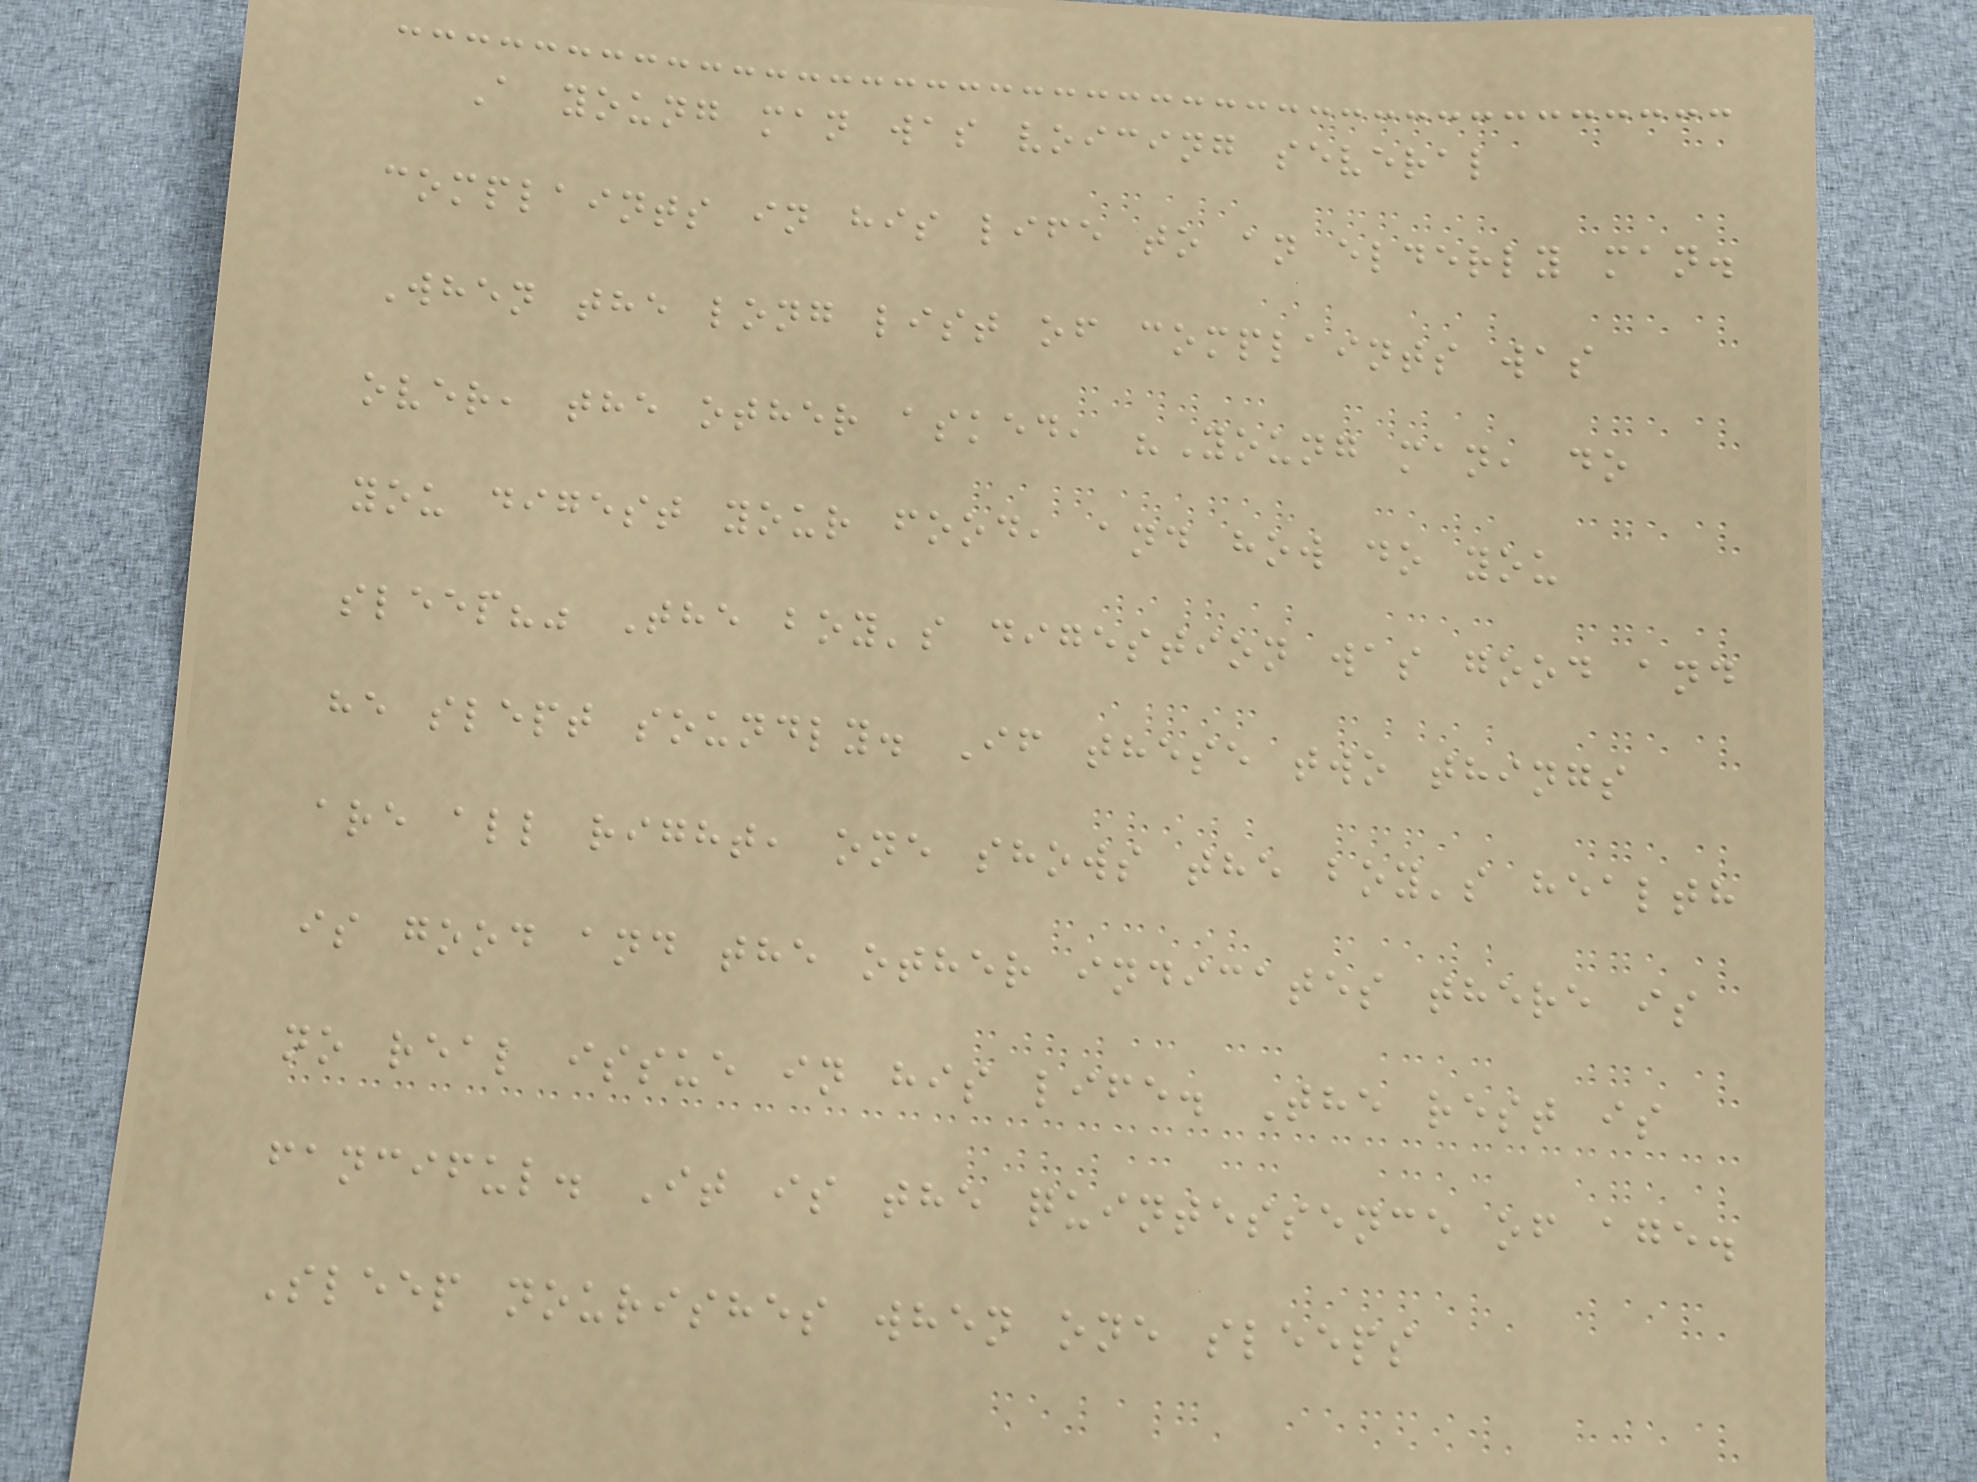A young man was voicing several
complaints in his life to an elderly man.
When the long list of complaints was
over, the other asked, "Young man, do
you digest your food, and how do you
sleep?" The boy's digestion was good and
he slept soundly. If these two things
are all right, one shows the boy's health
is good and the other indicates there is
no real issue in his life. The rest is
fanciful. It is the quintessence of age.
Sleep nourishes when one sleeps
